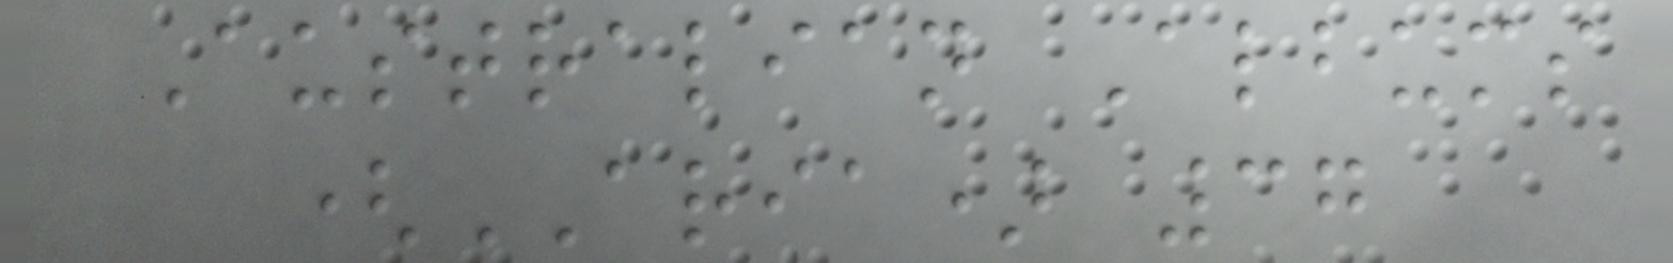Australian Albums
(ARIA) 37
